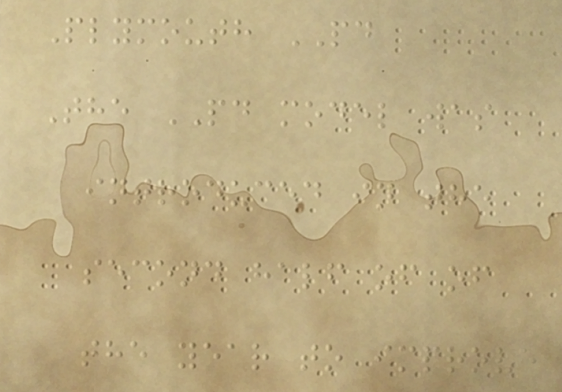Plymouth PD
The PD model was
introduced in the
second half of of
the year to improve
